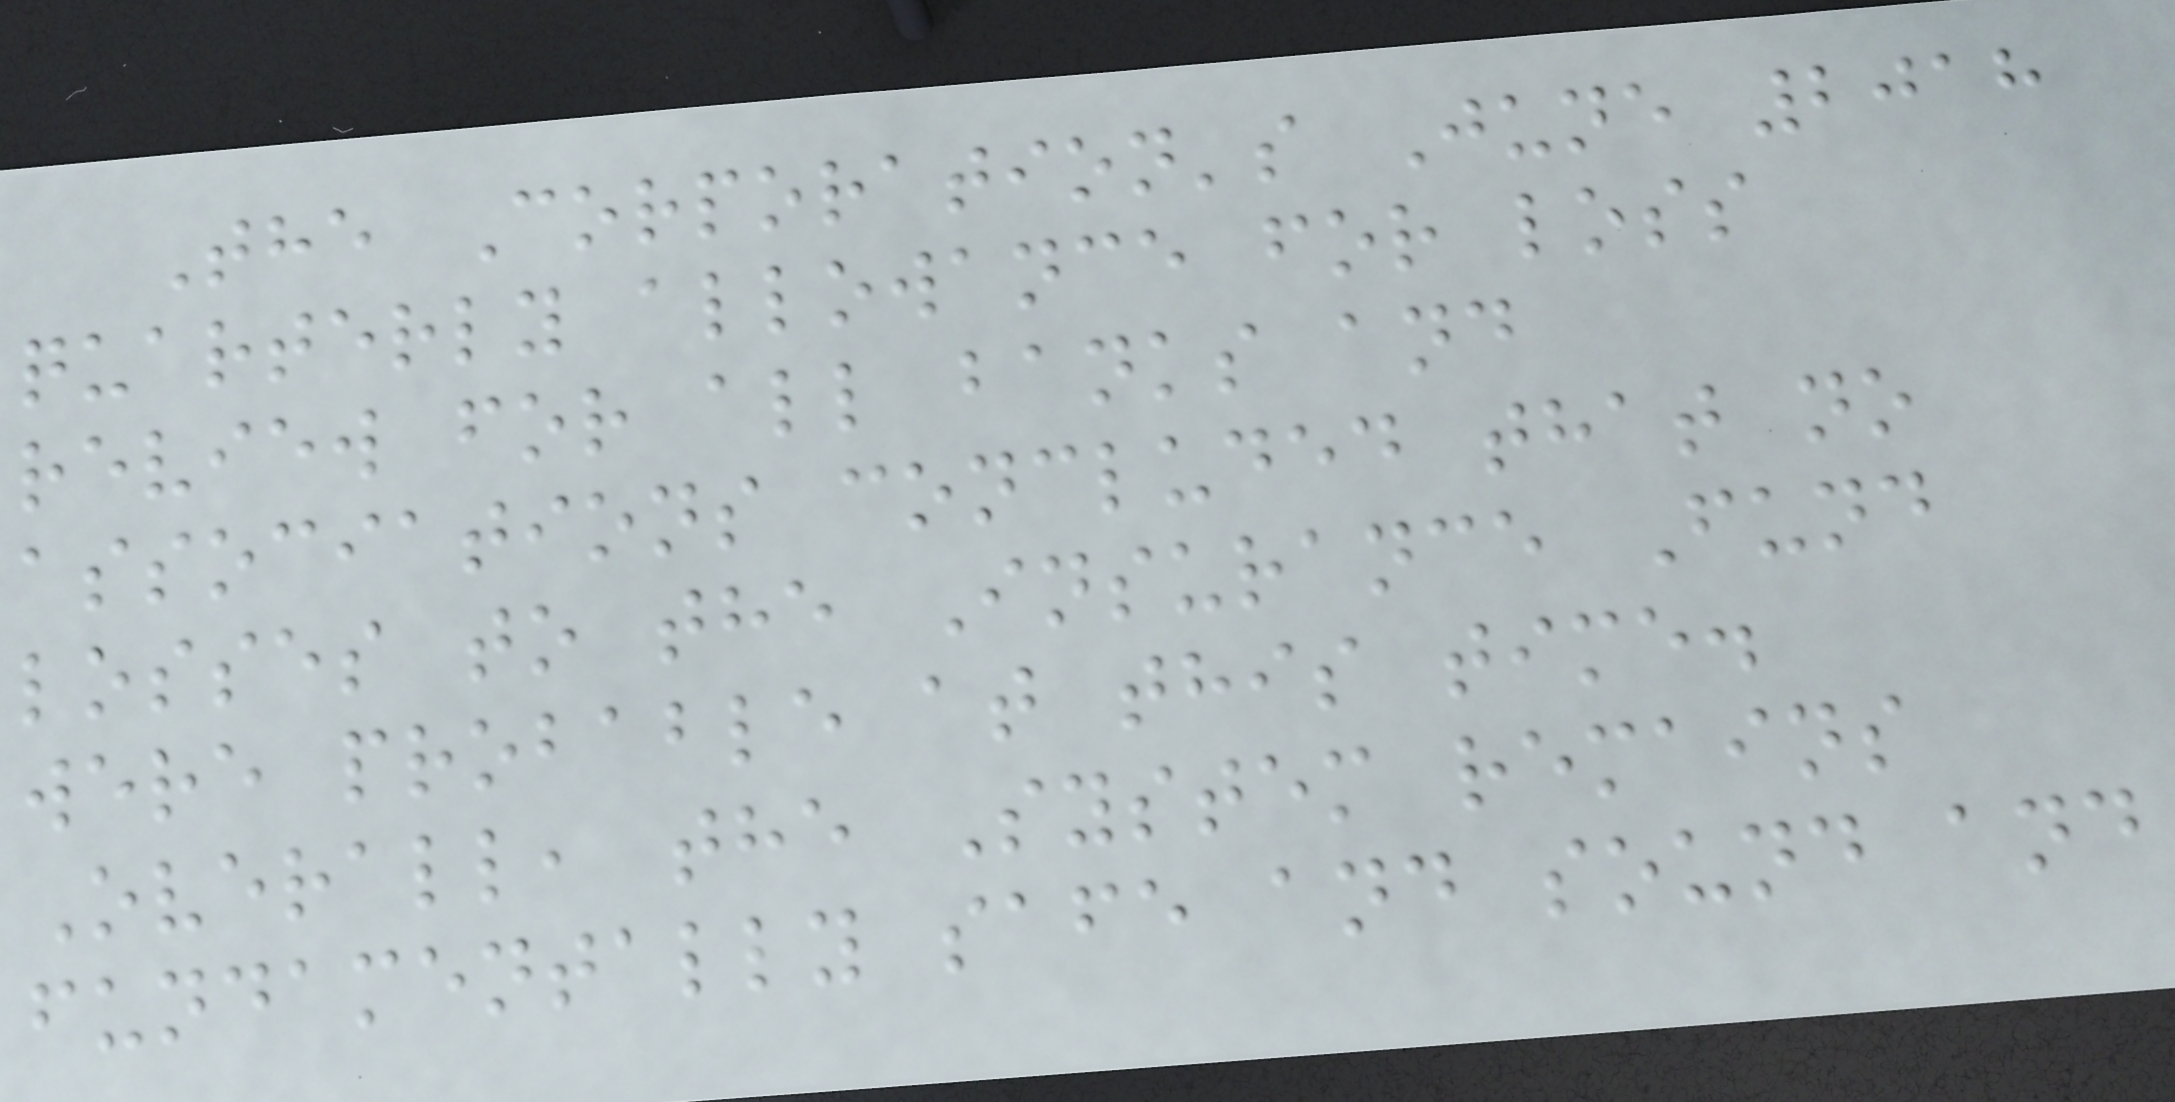The Corporation's June 2018
quarterly allowance for loss
review for all banks and
associations concluded that no
losses to the Insurance Fund
were probable at this time.
Overall, the System remains
fundamentally safe and sound and
